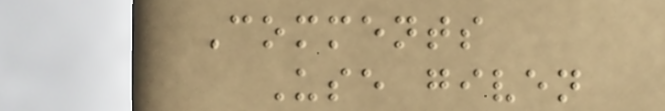Comments
Use given
